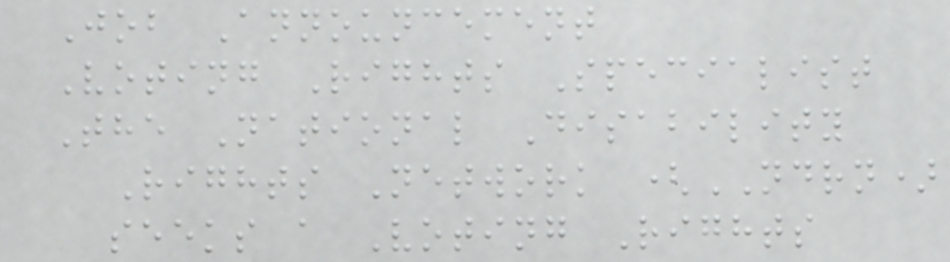Job Announcement
Voting Rights Specialist
The National Disability
Rights Network (NDRN)
seeks a Voting Rights
